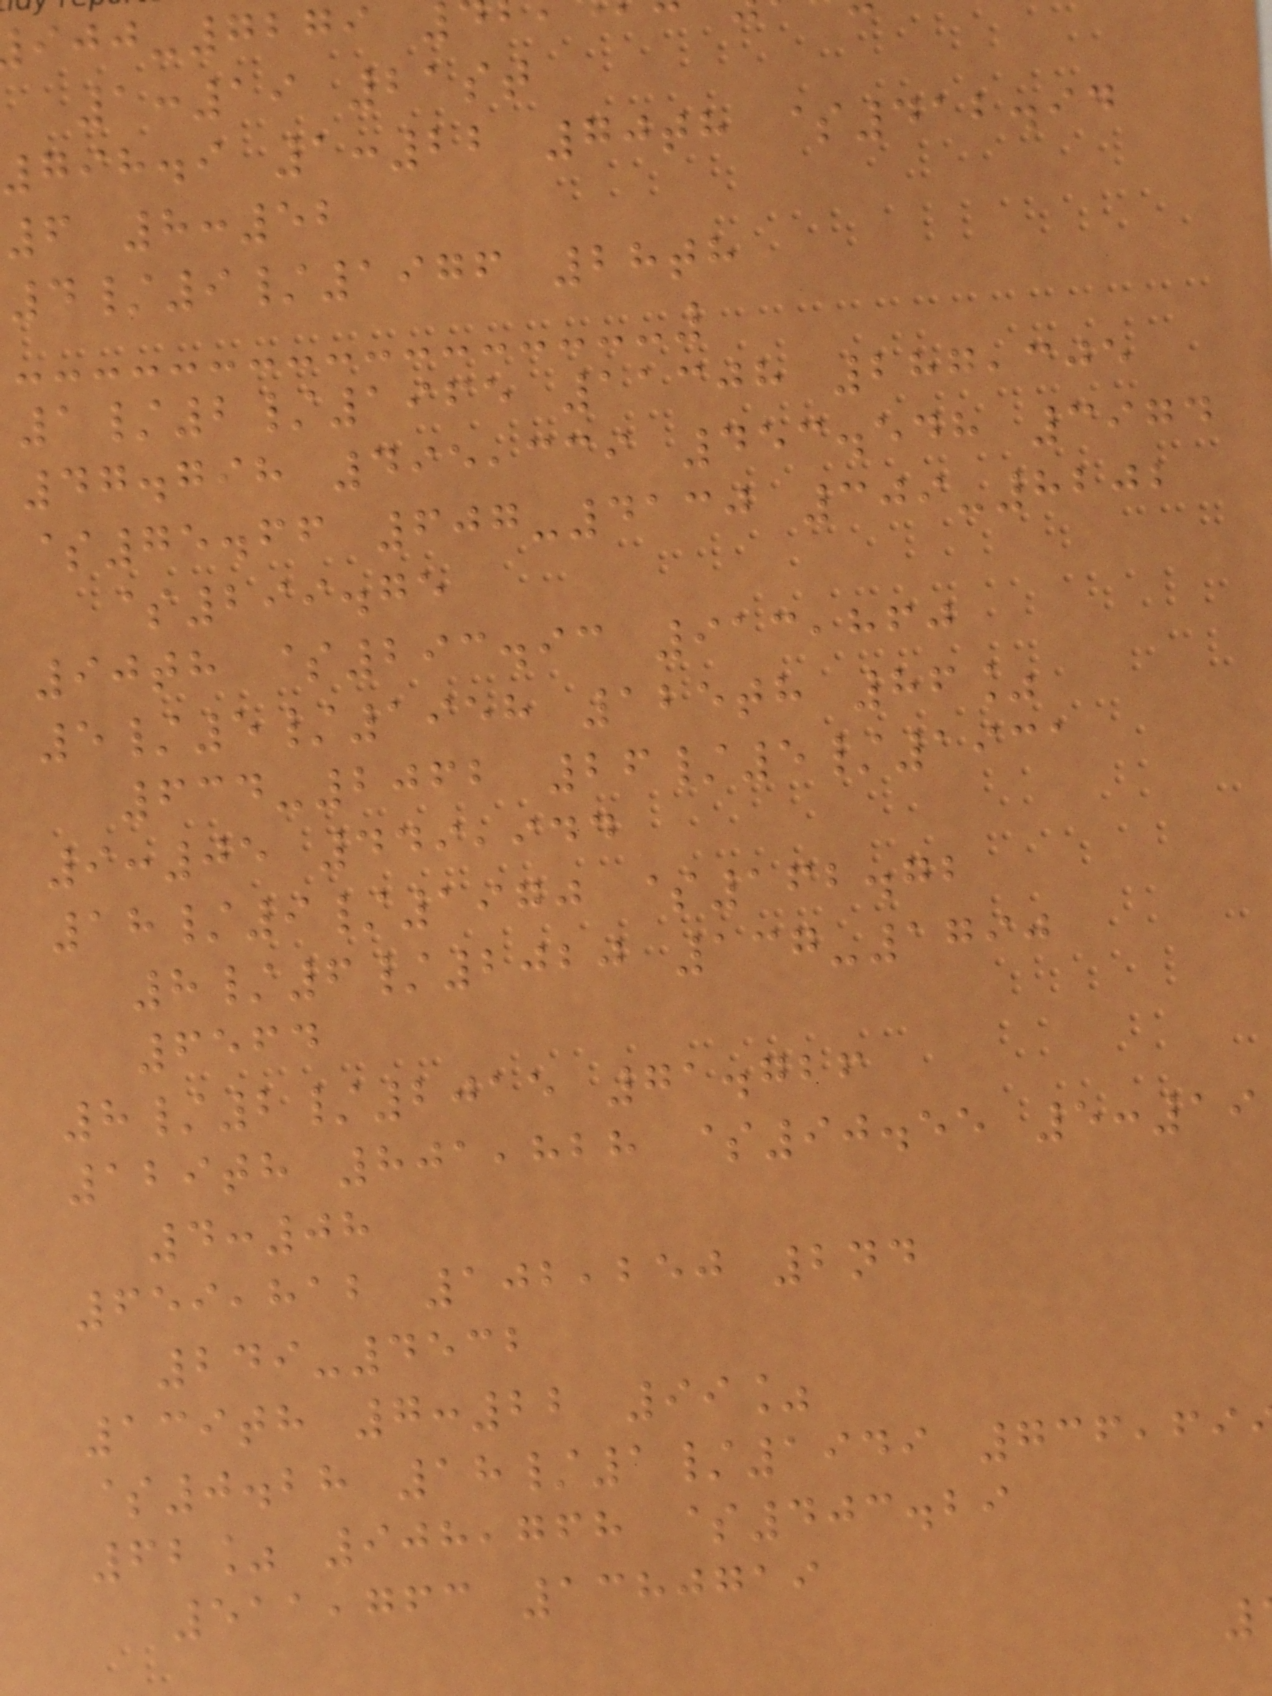1:19 21st
798.9 1:22 70th $412.94
6 8:52
4/9/1976 28th
1/2/1965 11308 287,305
47.798 495,339 453.548 3974
$75.66 607-4130 309-8202
$299.75
90th $293.93 913,860
5/5/1958 125th 86%
634-2062 26/5/1931
9:05 449,944
18/9/1970 $162.72
8/6/2020 137-1790
6564
8/2/2015 71.726
129th 801,828 $90.55 5:19
4:08
659,812 102,250 2nd
249-4532
139th 7:22 99%
$0.28 18/1/1949 736,69
62% 908,768 $403.29
511,763 1380719
